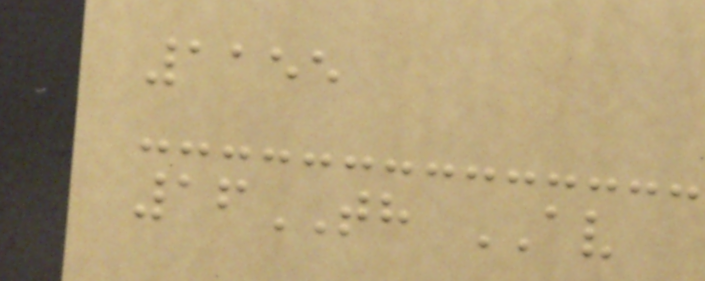1155
16TH AV
